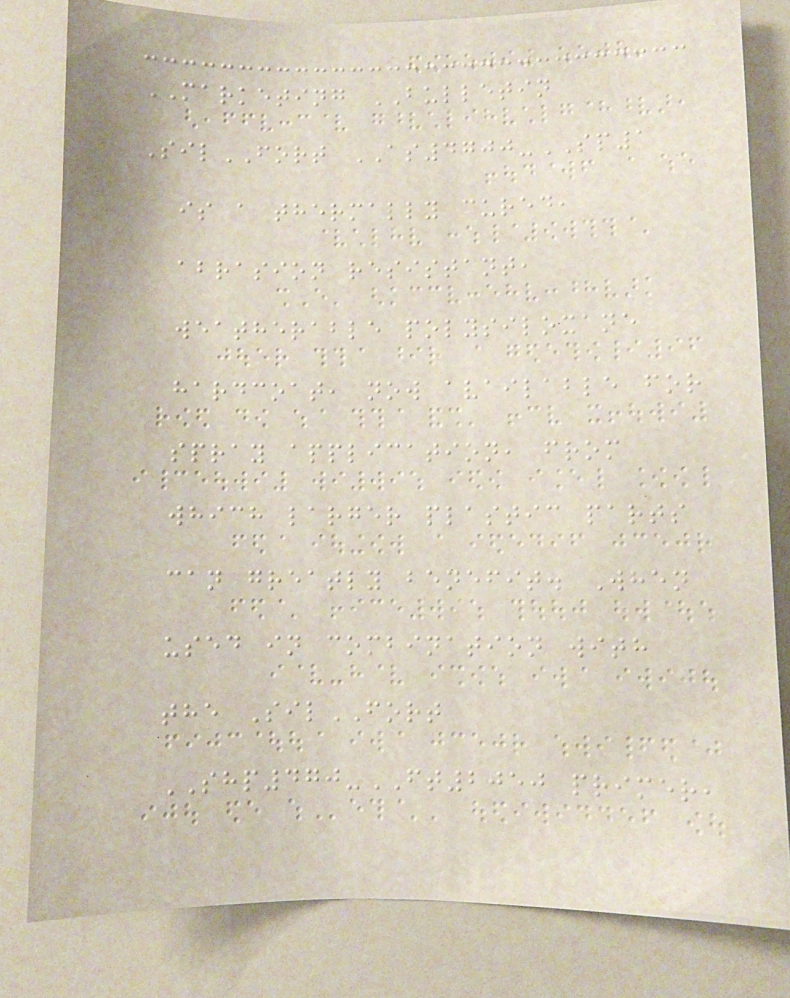MARKETING BULLETIN
SilFORT AS4700-SP1
is a thermally cured,
abrasion resistant,
weatherable polysiloxane
hardcoat, now available for
spray application, from
which larger plastic parts
can greatly benefit. When
used in combination with
the SilFORT
SHP470-FT2050 primer,
